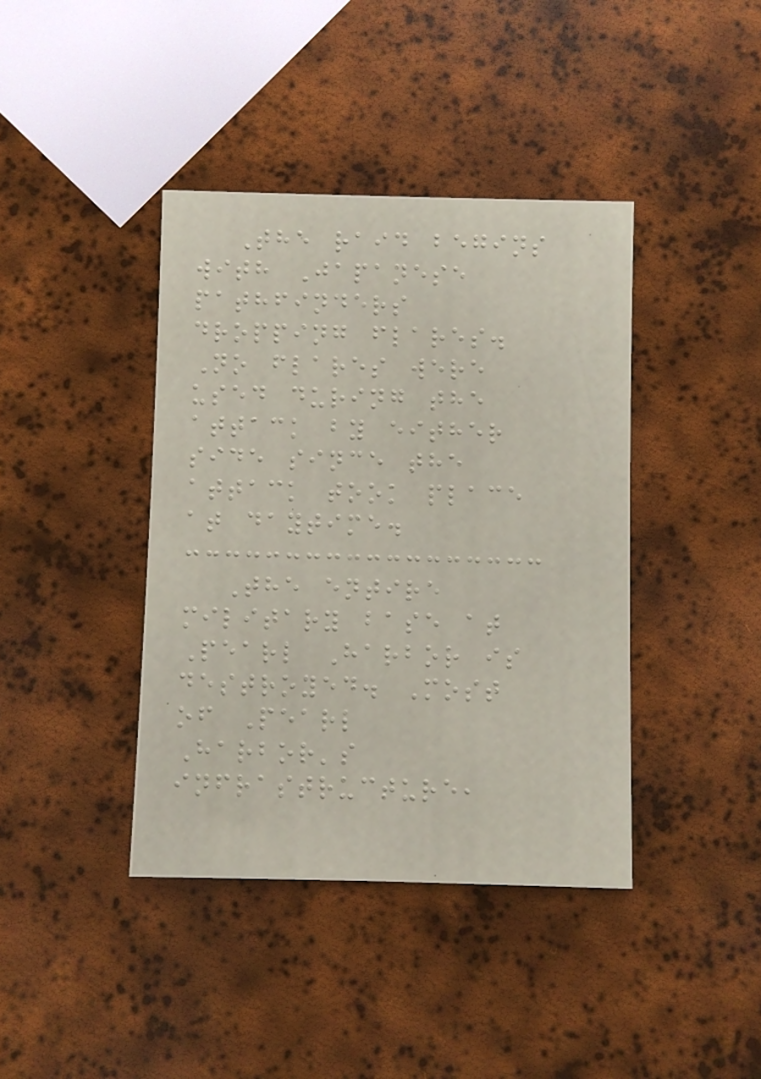The raid begins
with Japanese
pathfinders
dropping flares.
No flares were
used during the
attack by either
side since the
attack took place
at daytime.
The entire
military base at
Pearl Harbor is
destroyed. Most
of Pearl
Harbor's
infrastructure,
